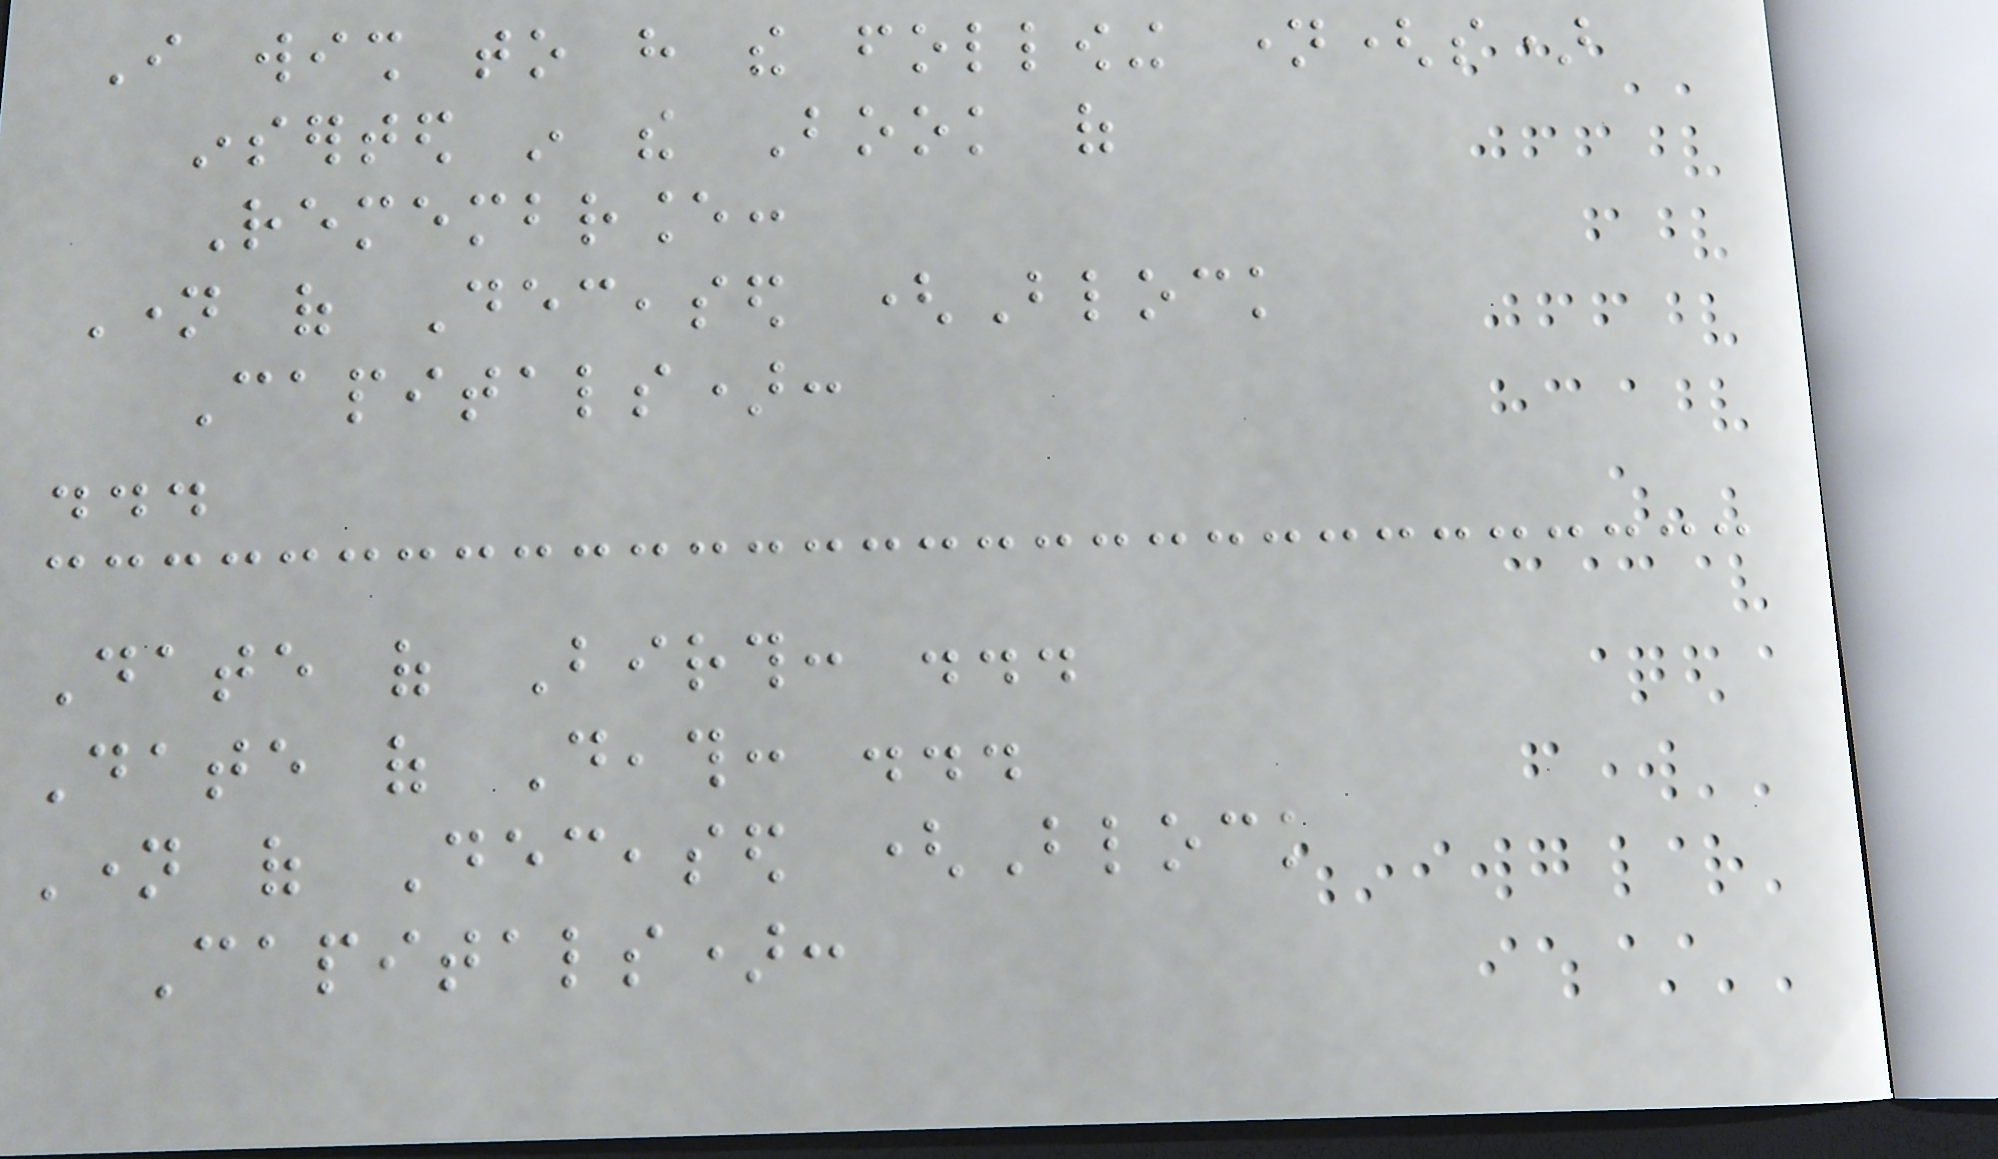I wish to have the following name(s)
inserted in the Book of
Remembrance:
Name of Deceased (Block
Capitals):
...
Date of Birth: ...
Date of Death: ...
Name of Deceased (Block
Capitals):
